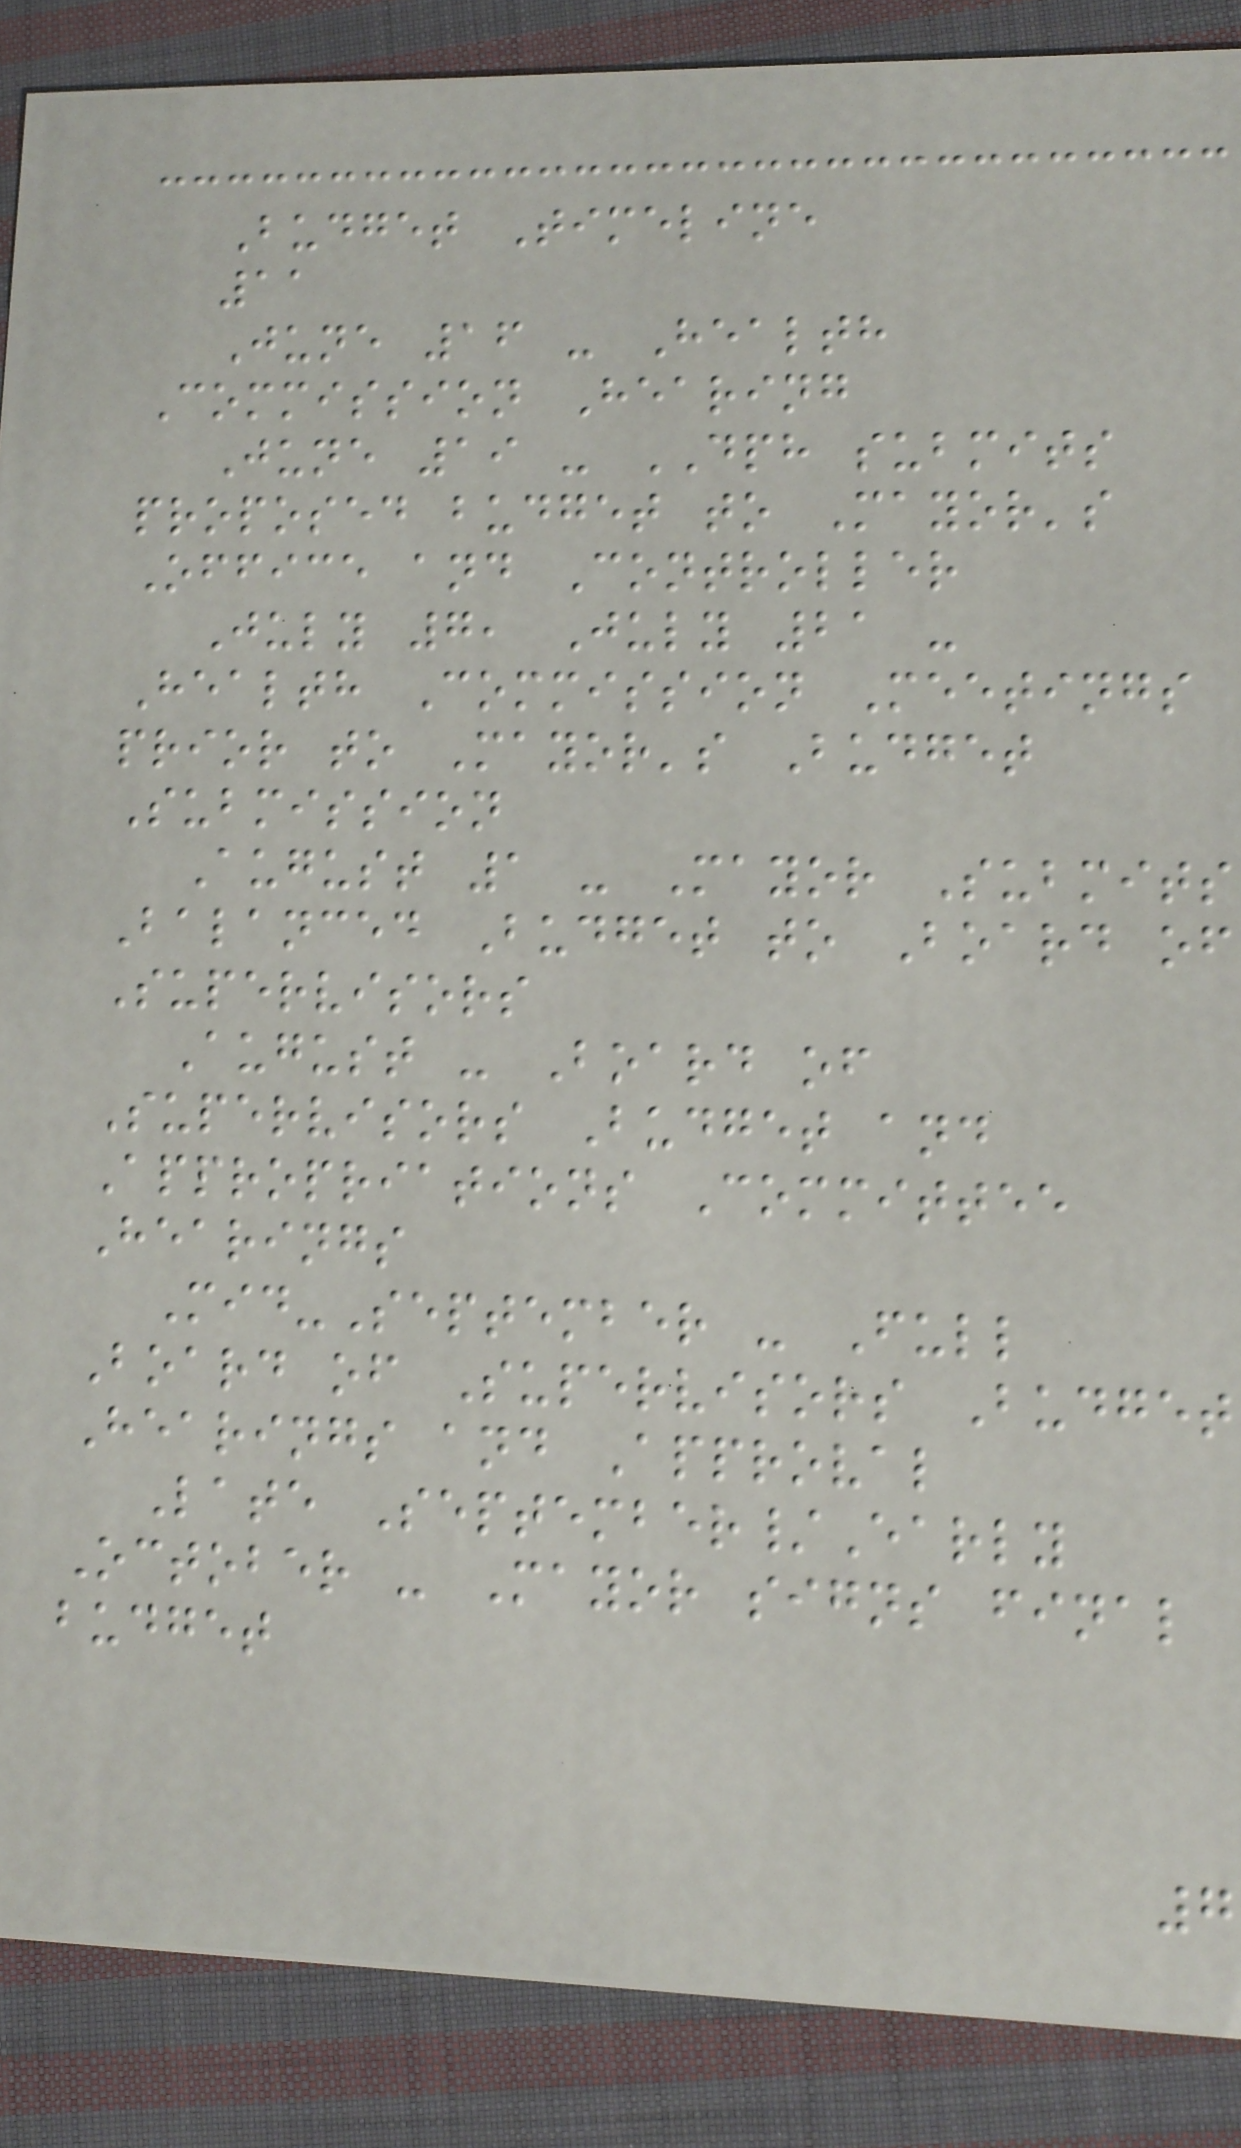Budget Timeline
11
June 16 - Health
Commission Hearing
June 19 - DPH submits
proposed budget to Mayor's
Office and Controller
July 7, July 21 -
Health Commission Meetings
prior to Mayor's Budget
Submission
August 1 - Mayor Submits
Balanced Budget to Board of
Supervisors
August - Board of
Supervisors Budget and
Appropriations Committee
Hearings
Mid-September - Full
Board of Supervisors Budget
Hearings and Approval
Late September/Early
October - Mayor signs final
budget
7
